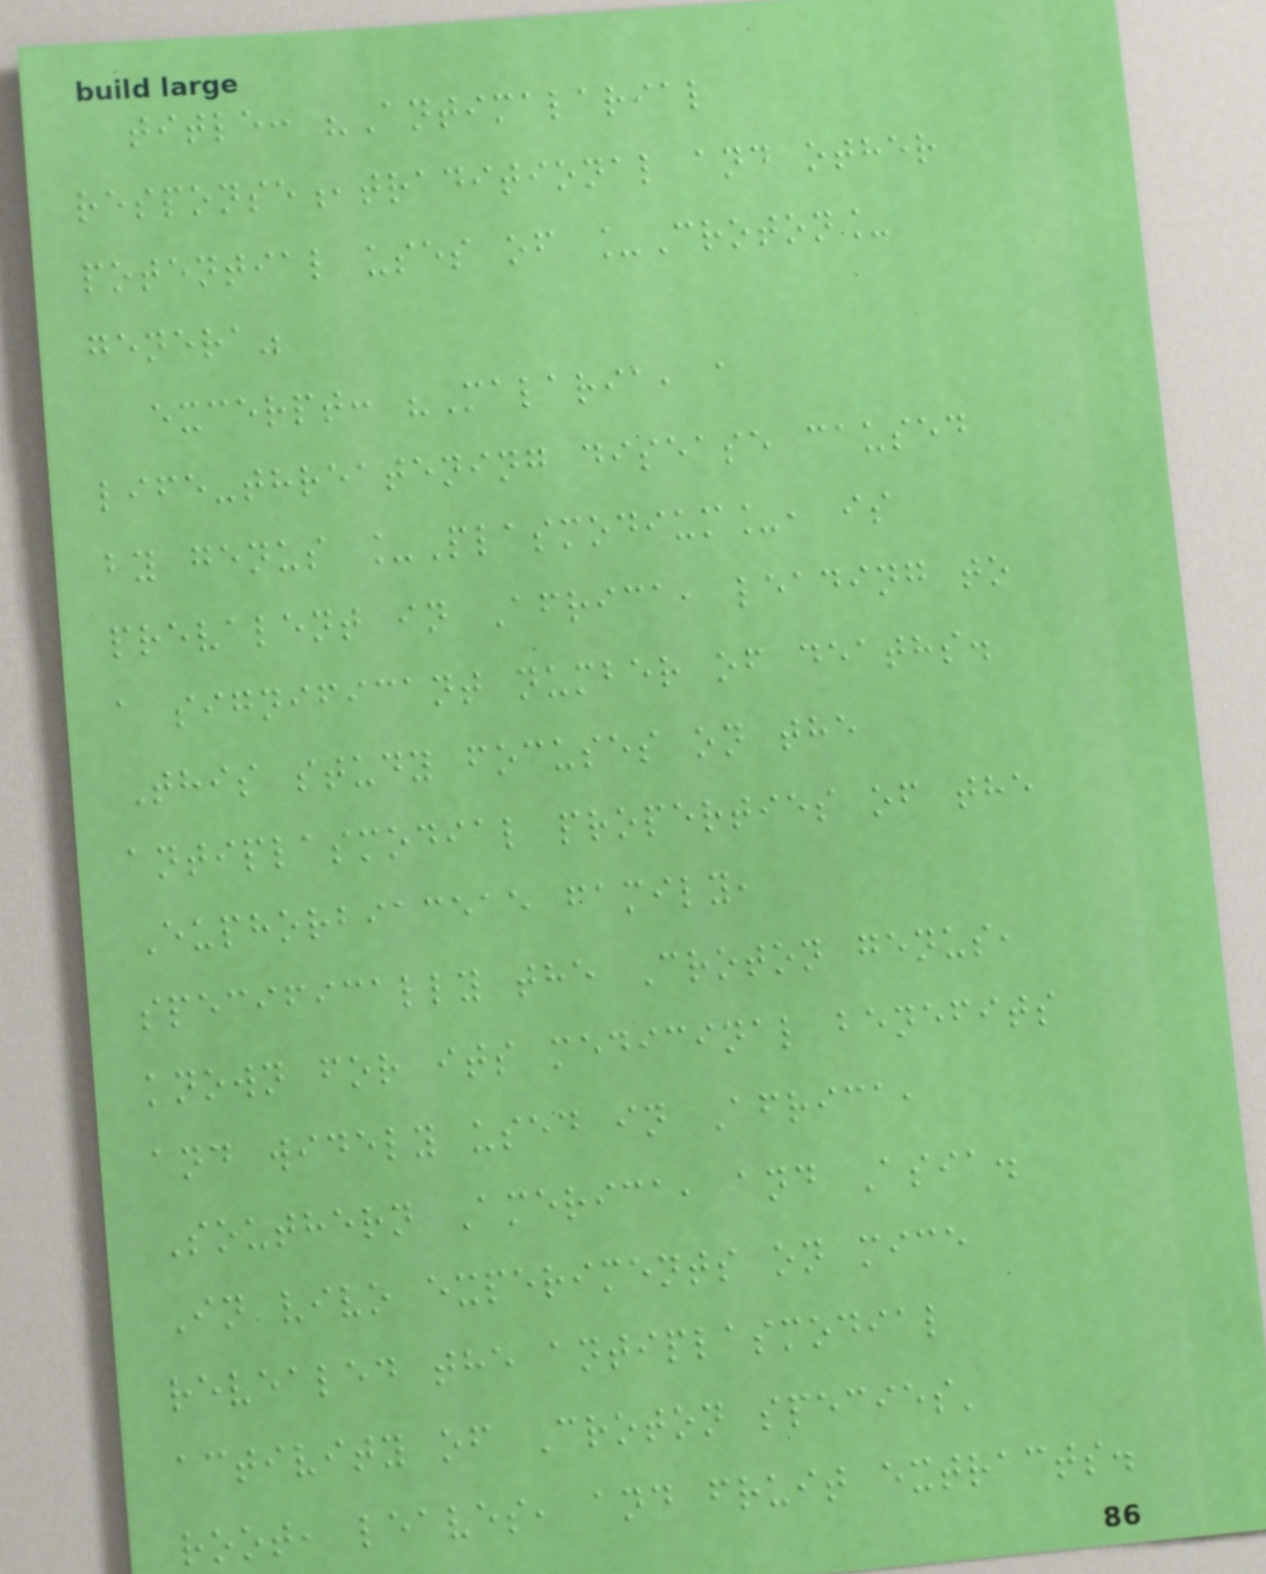title: "Antimalarial
response,traditional and other
potential uses of _Croton_
genera"
excerpt: "Malaria, a
life-threatening disease caused
by genus _Plasmodium_, is
prevalent in Africa, leading to
a significant number of deaths.
This study focuses on the
antiplasmodial properties of the
Euphorbiaceae family,
specifically the Croton genus,
known for its medicinal benefits
and widely used in Africa,
Southern America, and Asia.
In vivo experiments on mice
revealed the antiplasmodial
activity of Croton species'
root, leaves, and fruit extracts.
